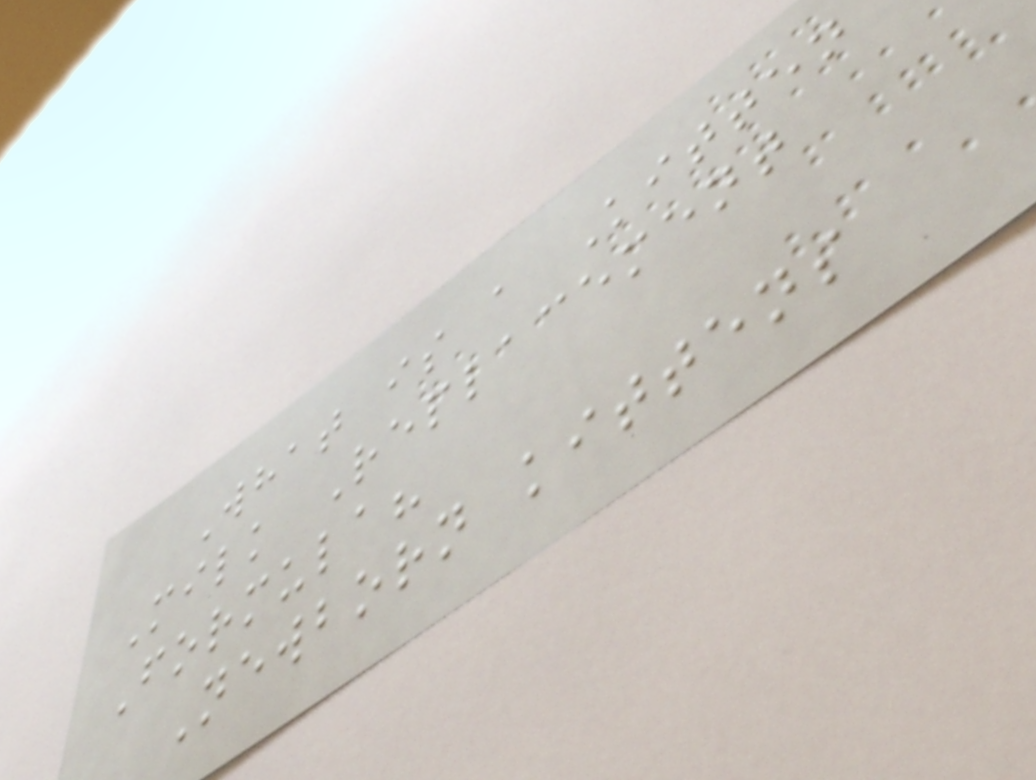What is a Kitten
Milk Replacement
Formula?
Newborn kittens
